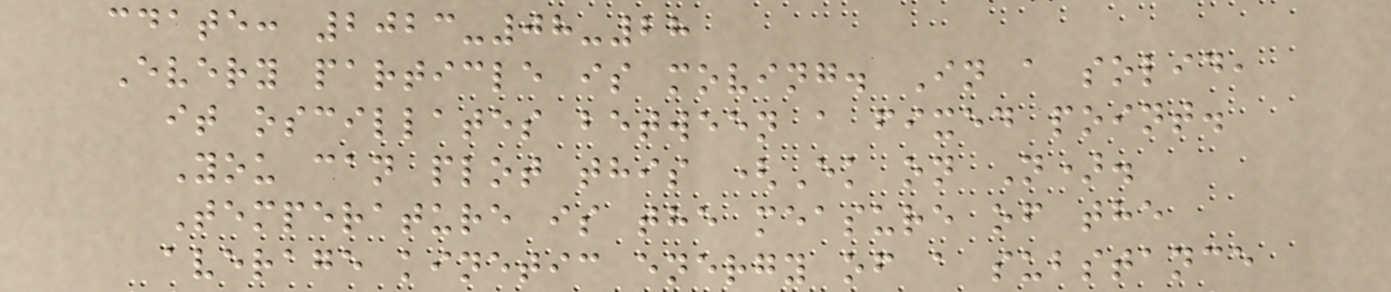cdate: 2023-08-28
Every particle is moving. In a solid,
it oscillates between a fixed point.
You can plot this (Ek on N).
Temperature is the measure of the
average kinetic energy of a substance
